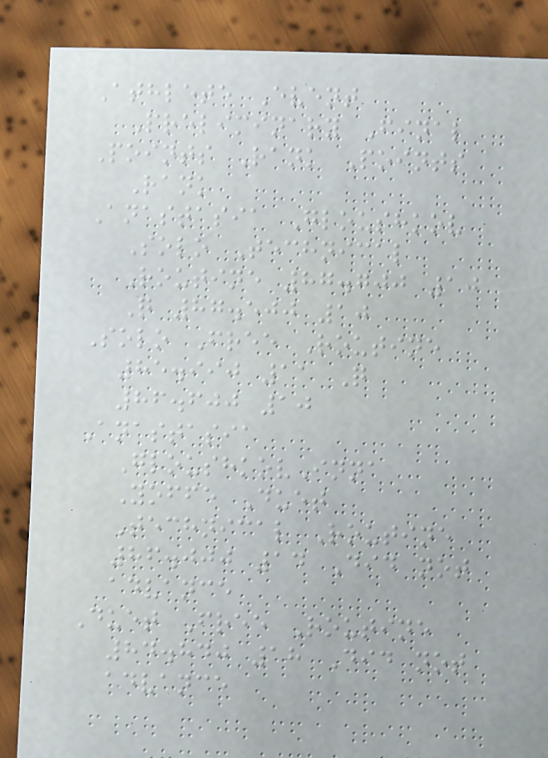Athlete Event
Preliminary Final
Points Rank Points
Rank
Anastasia Gloushkov
Solo Technical
Routine 87.700 10
Q 87.500 10
Solo Free Routine
85.990 11 Q
86.600 10
Anastasia
GloushkovInna
Yoffe Duet
Technical Routine
86.000 14 Did not
advance
Duet Free Routine
84.840 18 Did not
advance
